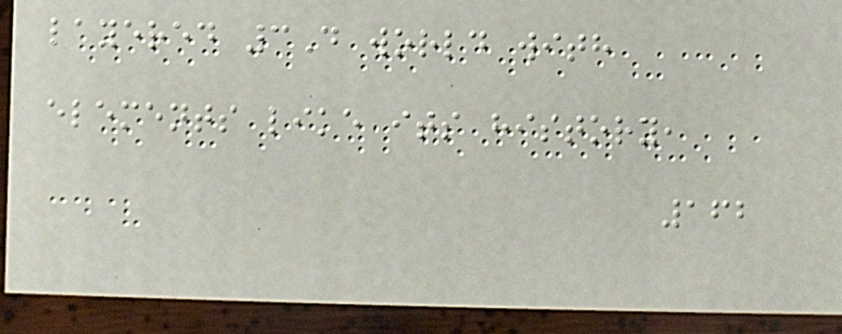layered 3D world with
elements like its history,
162
